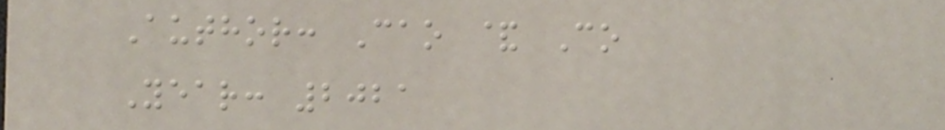Author: Cao & Co
Year: 2021
